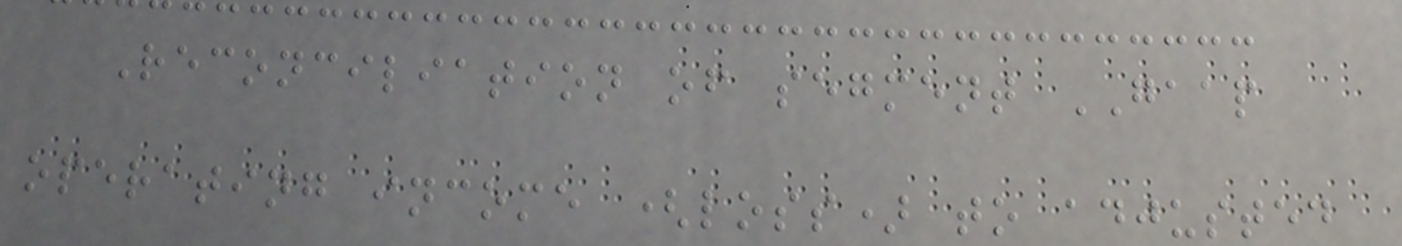Reconciliation of segment GAAP
operating income (loss) to adjusted
